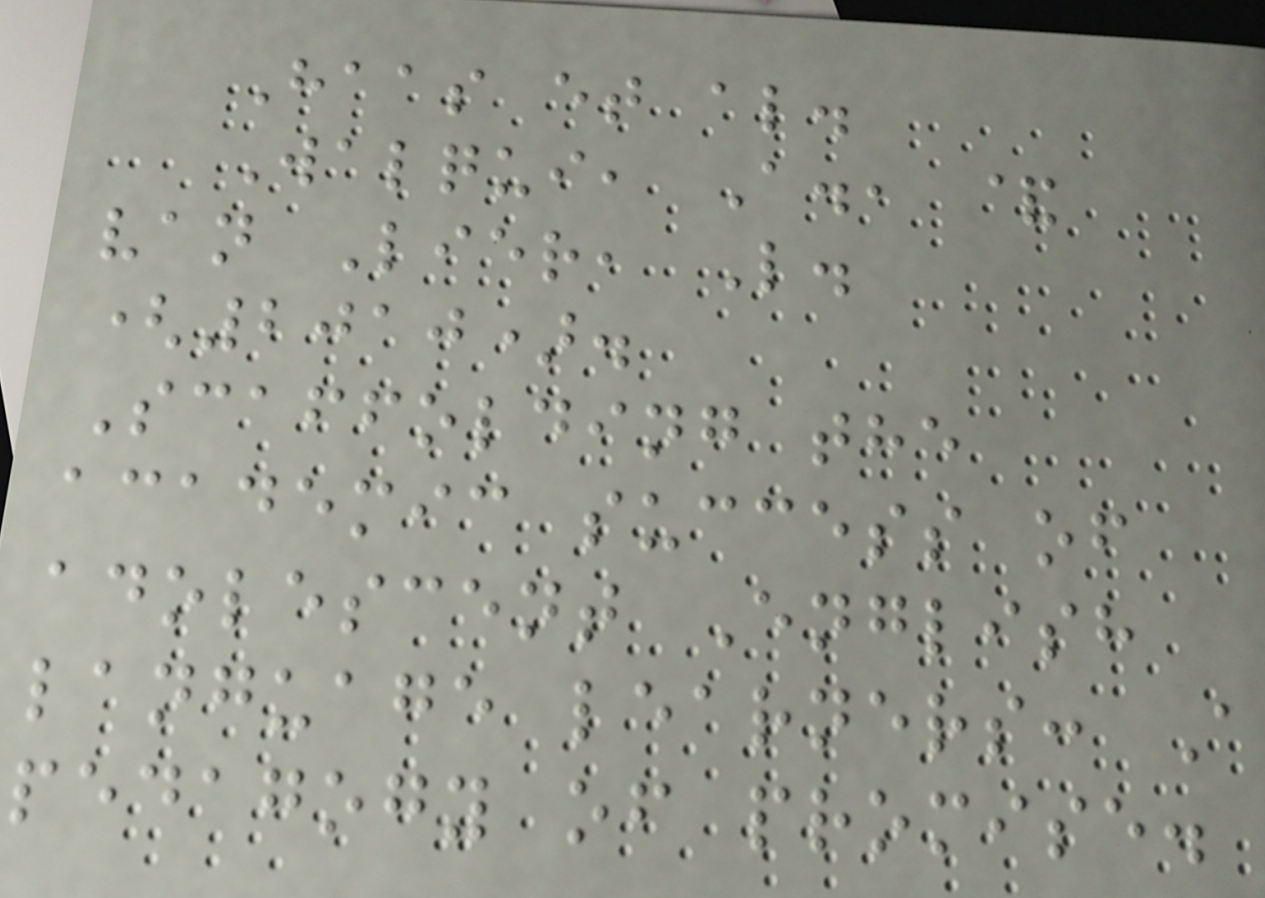Haas et al.
Walqui, A., &
van Lier, L.
(2010).
Scaffolding the
academic success of
adolescent English
language learners: A
pedagogy of promise.
